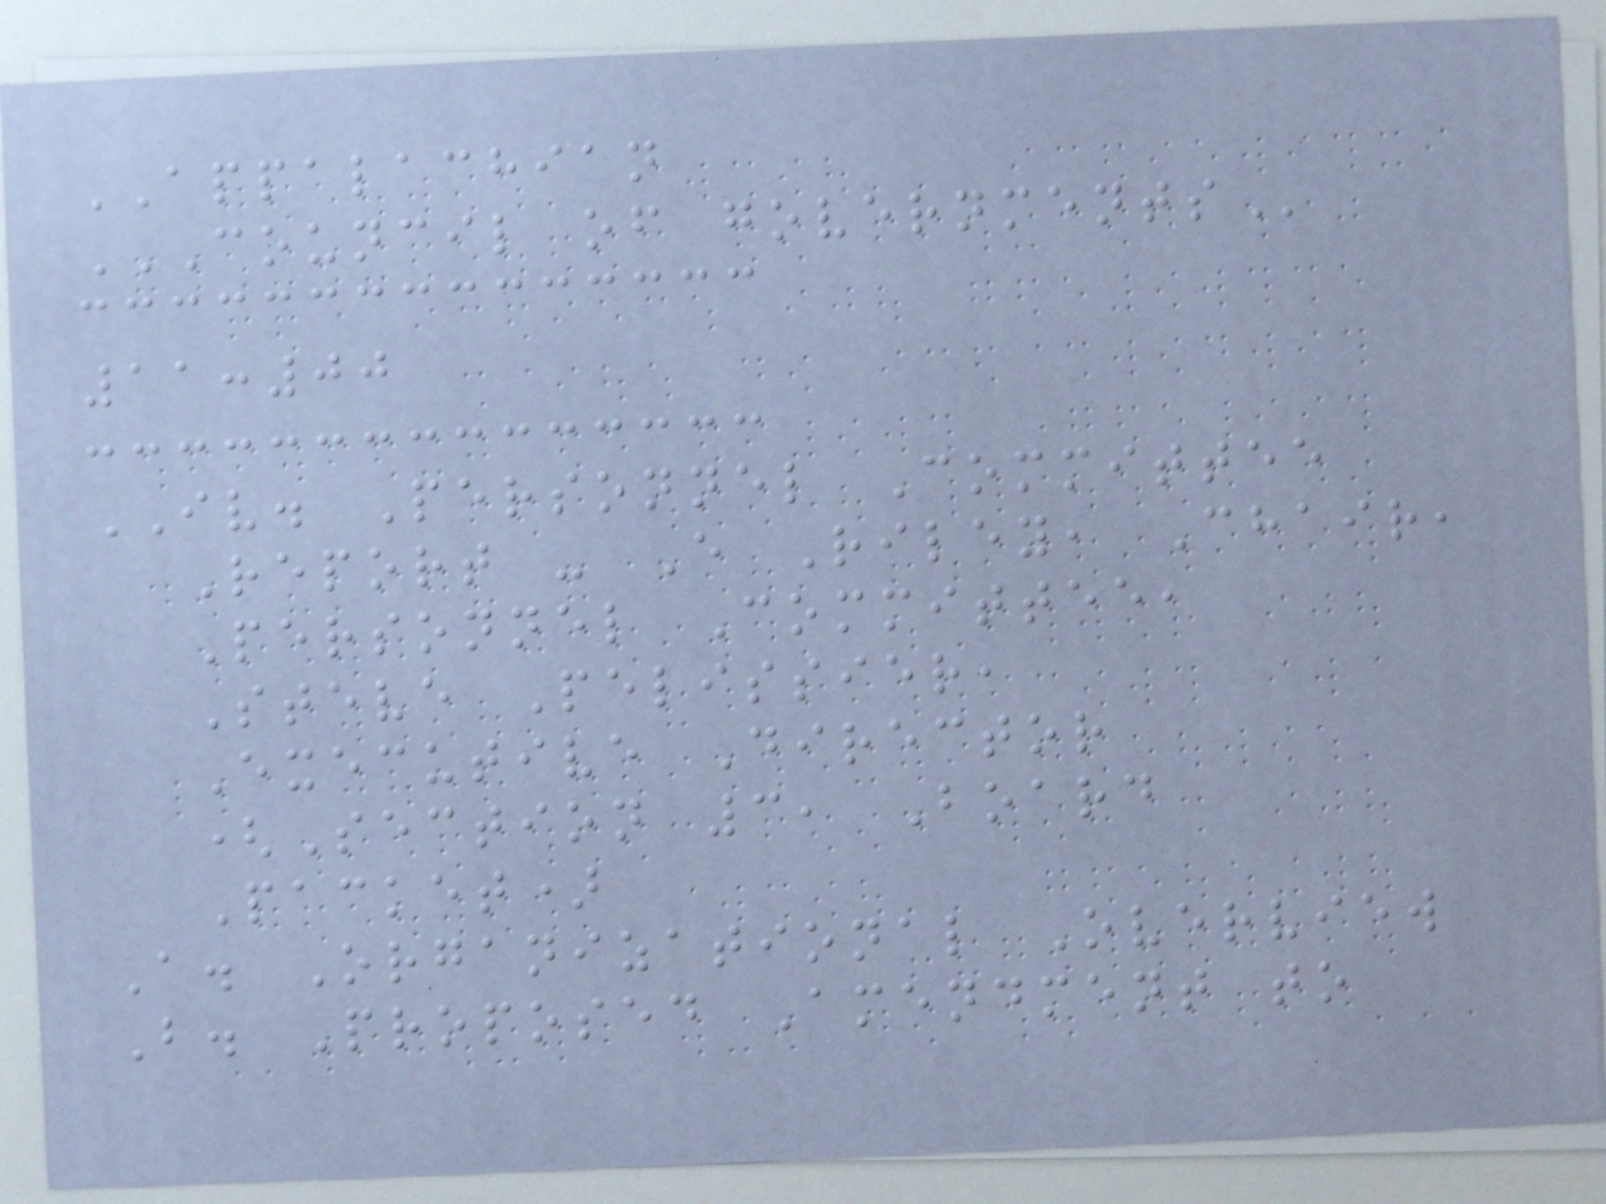APPALACHIAN
COUNCIL OF GOVERNMENTS
11:00
IV. Personnel Committee
Report - E Riley, Chair,
Personnel Committee,
Steve Pelissier,
Executive Director
(Section 3, Board
Packet)
A. Organizational Overview
B. Proposed Amendment to
